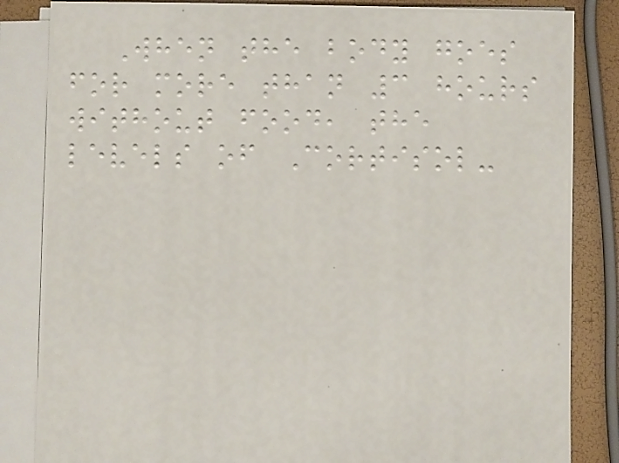When the body goes
for more than 3 hours
without food, the
levels of Cortisol-
